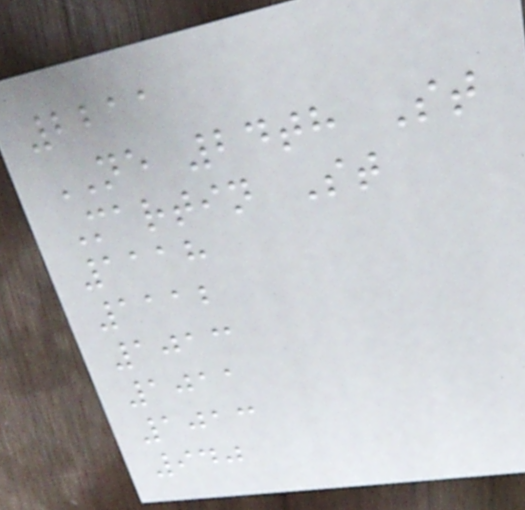2211
NE 24th St
Martin St
1118
1112
1013
1011
1013
940
